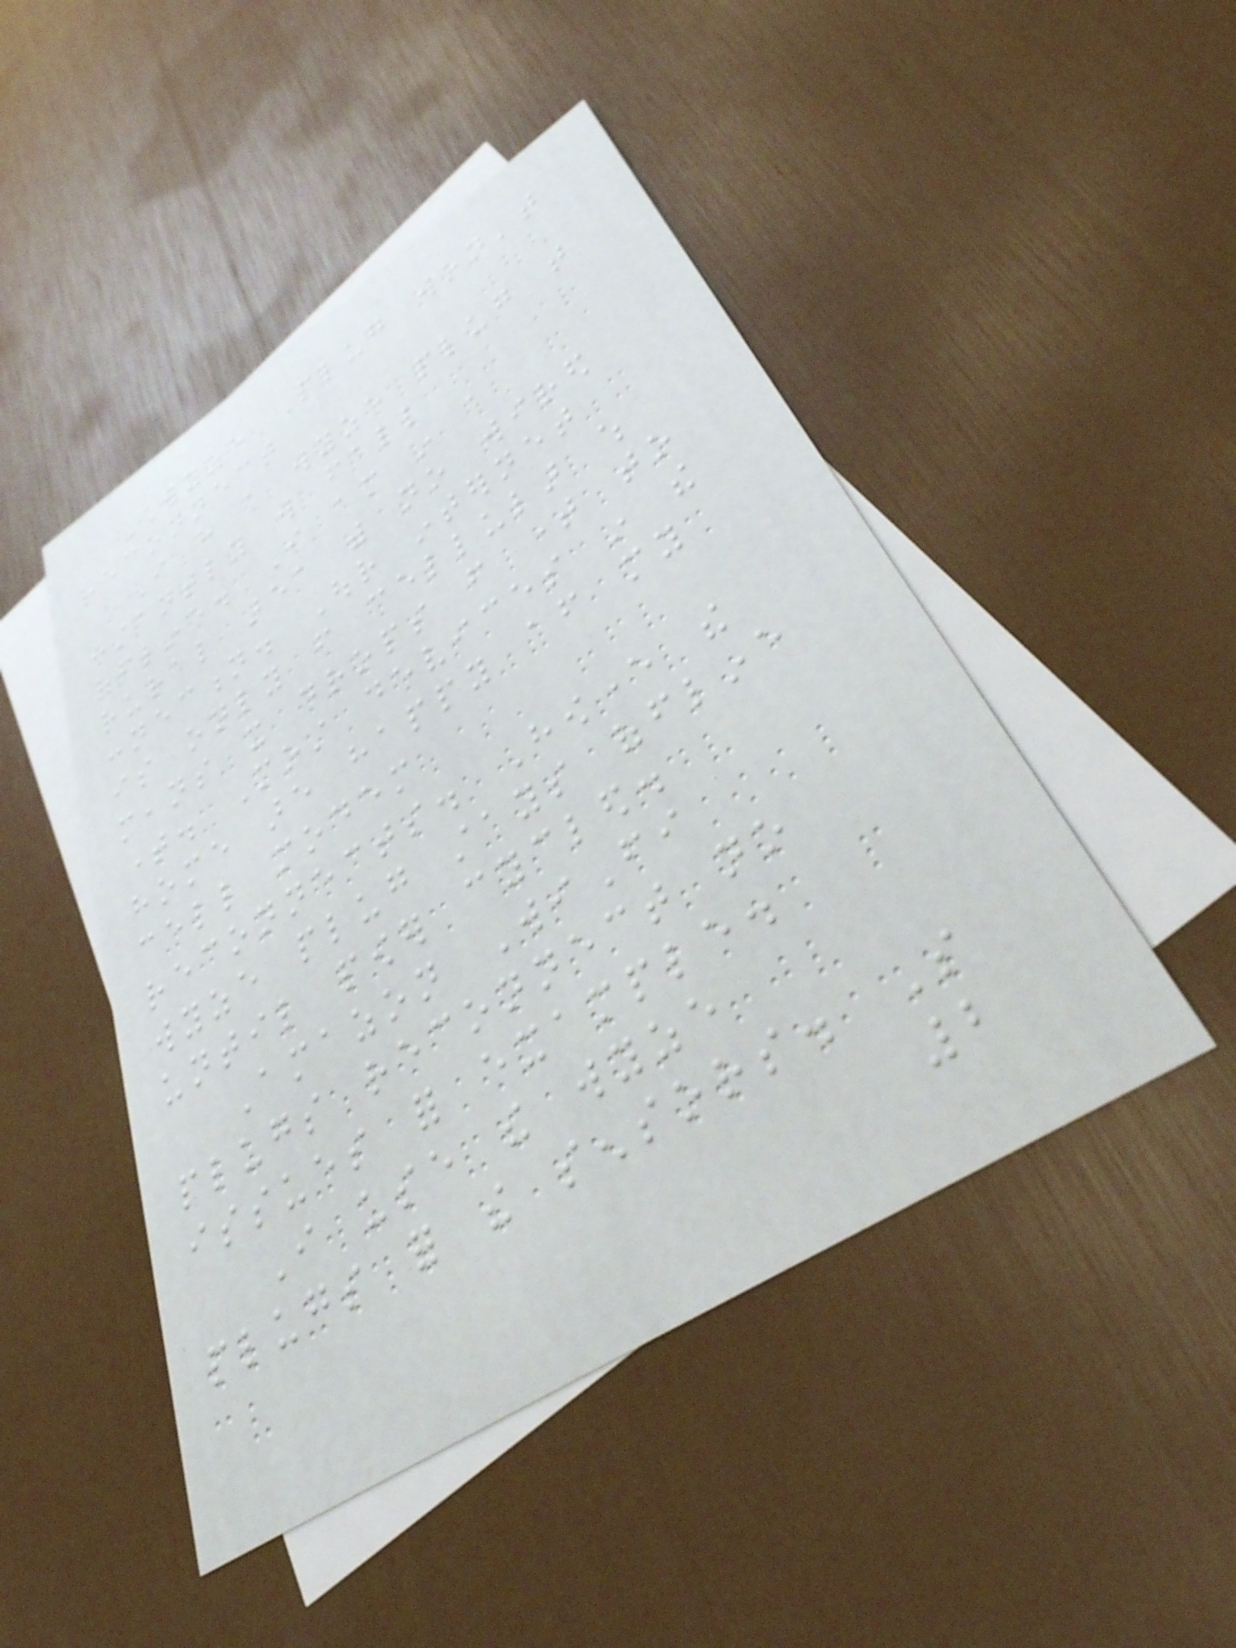WYZE Plug won't
reconnect
I have a wyze plug that
constantly will fall
offline. I am in a
rural area with no wired
connection. Our internet
is only from cellular which
means it drops from time to
time. Most devices in the
home are happy after my
cell modem
reconnects. However the
wyze plug stays offline
until power cycled.
Amazon WiFi
plugs reconnect no
issues for example.
I use the wyze
plugs for the sensors. So
2
